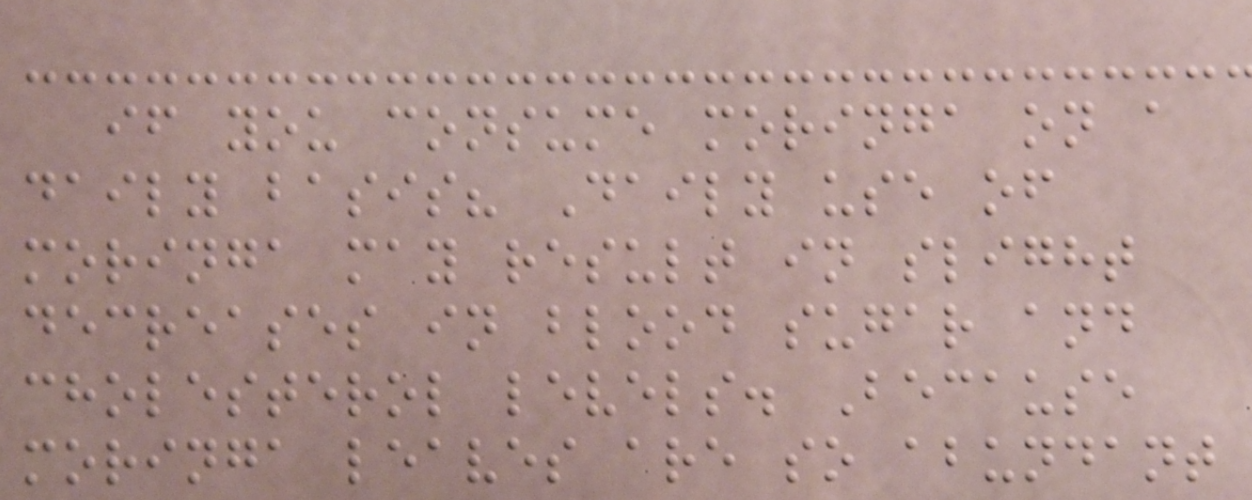if you consume moringa on a
daily basis? Daily use of
moringa may result in slight
decreases in blood sugar and
cholesterol levels. Because
moringa leaves are so abundant
